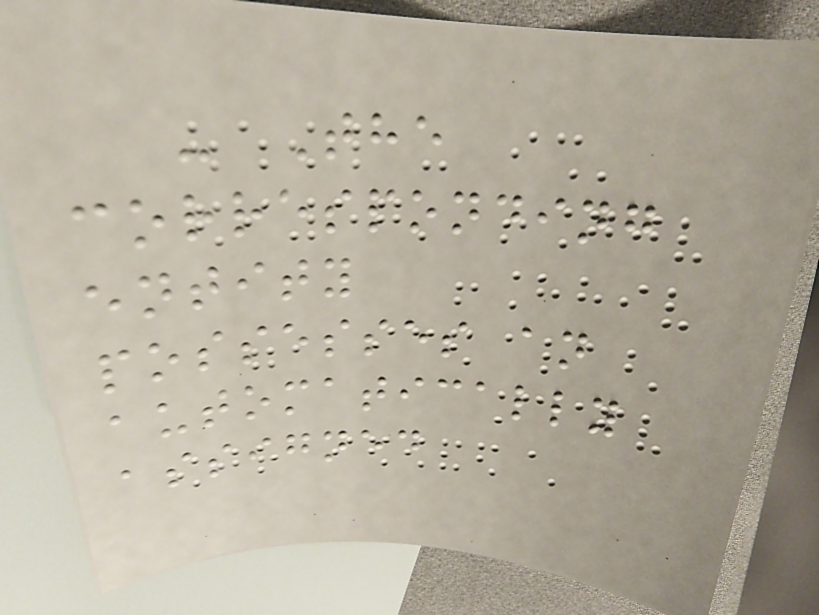- The
corresponding
entity
possesses an
automatically
assigned
